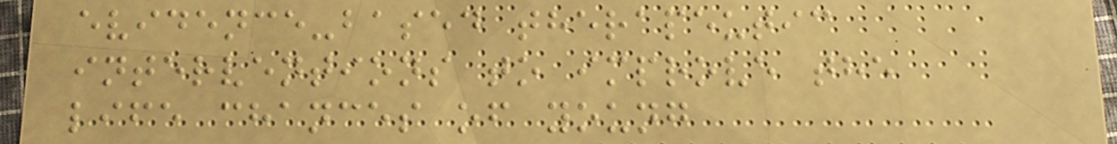evidence-based therapeutic
interventions to improve the
life chances of young
